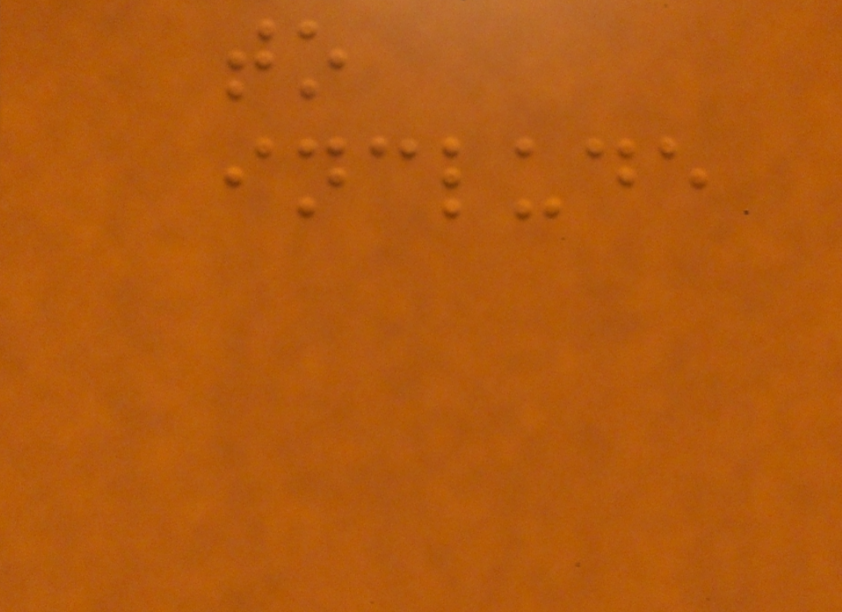to
include
